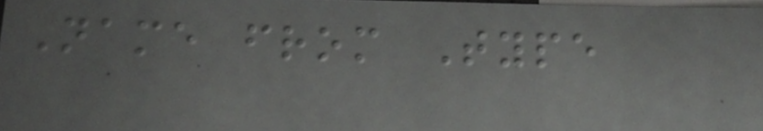Name from Type
